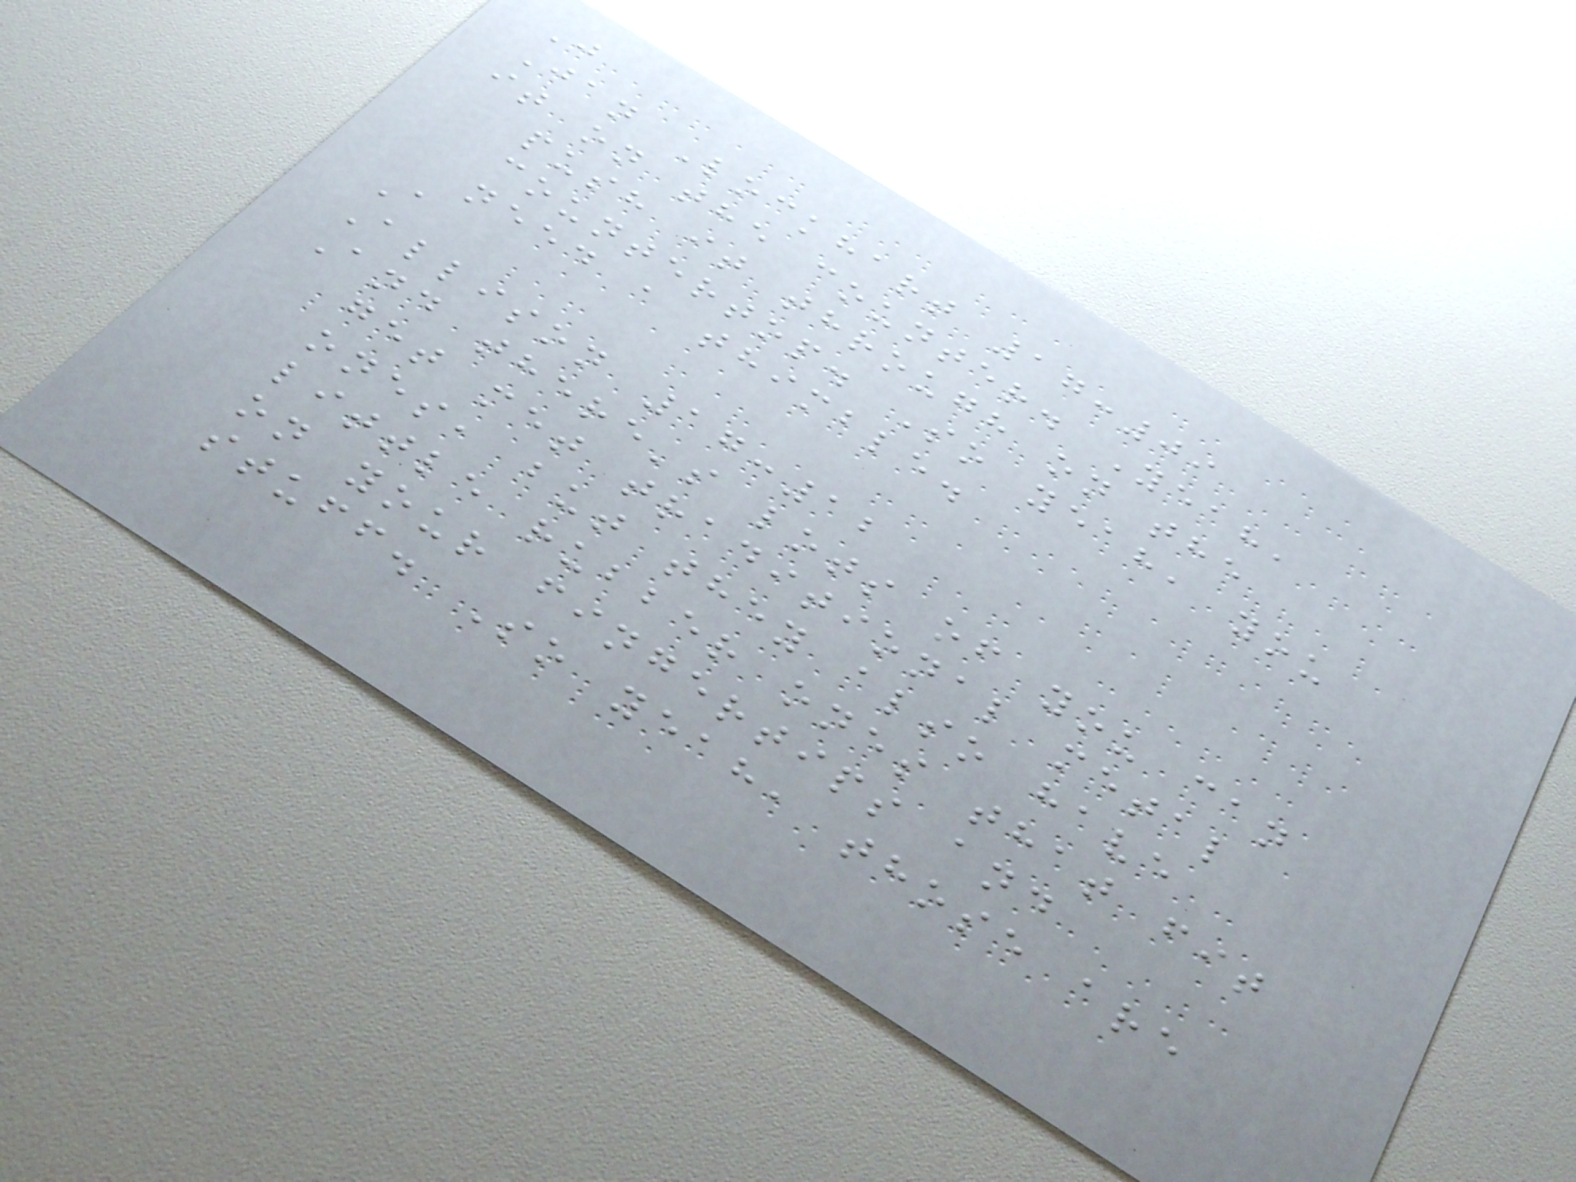J
Jan Lockhart 17:09
it on the counter. Yeah,
push it through on the
countertop. So yeah, you
need a thimble.
A
Allison 17:12
And there's lots of you can
get met traditional metal
ones, but they also have
little rubber ones that fit
on your fingertips and
stuff. So yeah, those are
